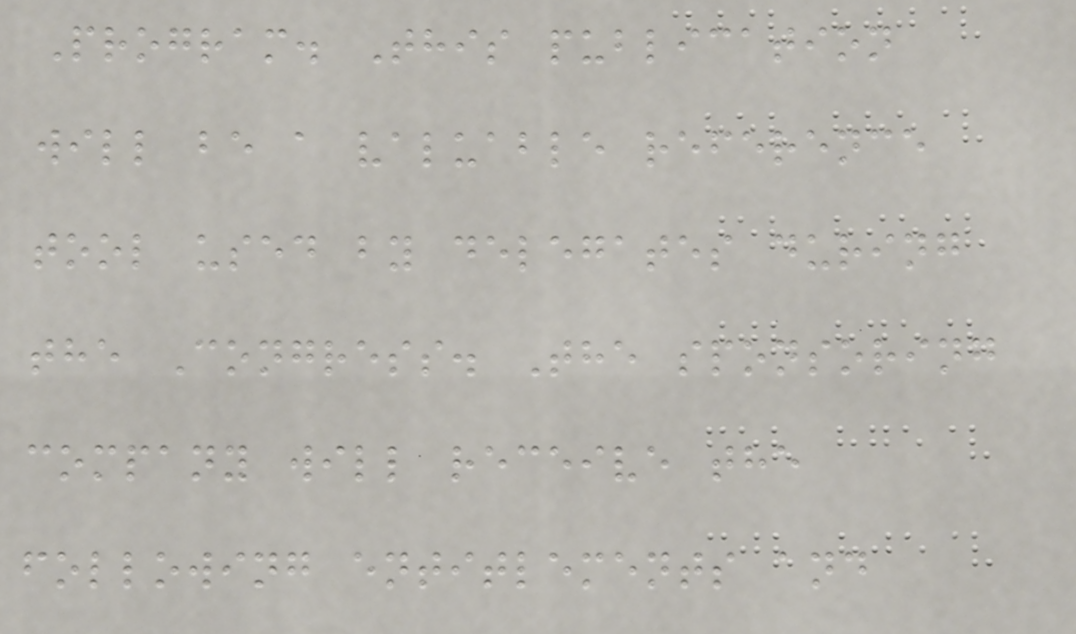Program. This publication
will be a valuable reference
tool used by delegates during
the Congress. The sponsoring
company will receive the
following entitlements and
